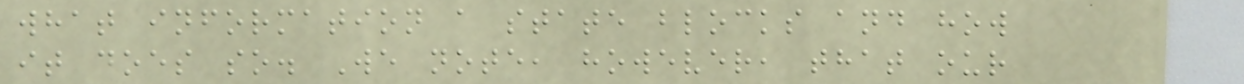what information a state blocks and how
it does so. We note, however, that our
